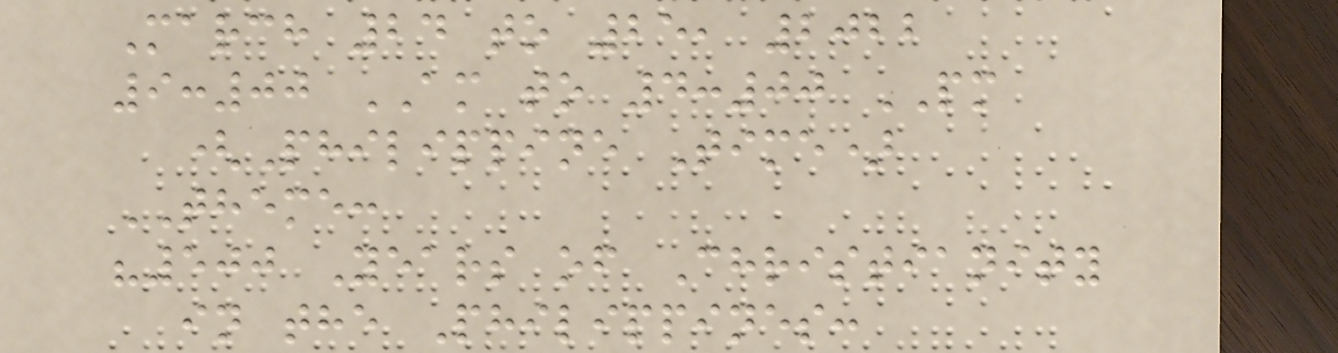March 24 to 25, 2022
9:00 AM to 4:00 PM
(Philippine Time)
THEME:
"500 Years of Christianity
in the Philippines:
